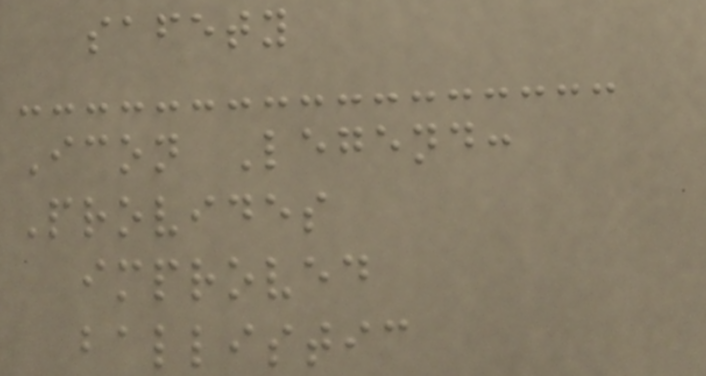safety
Icon Legend:
Provides
improved
ballistic
